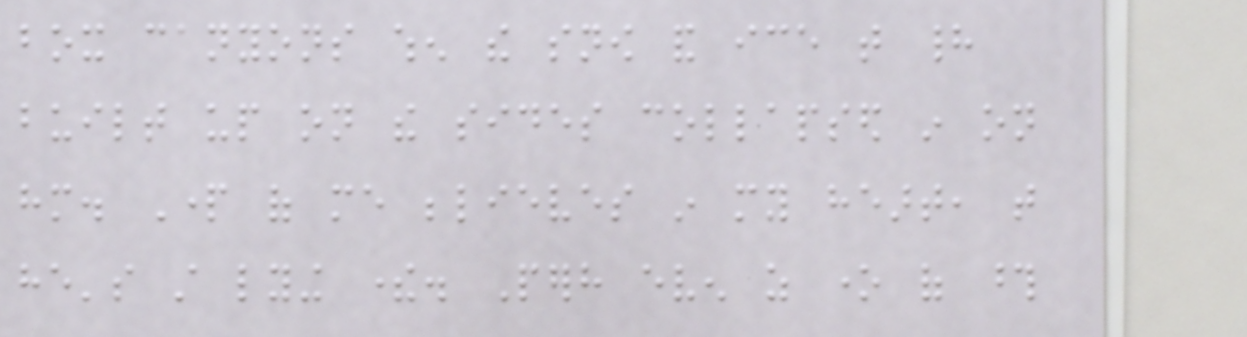box canyons when the snow and ice that had
built up on the sides collapsed in on
him. Part of me believes in my heart, that
he's still lying there. Perhaps even as one of those
